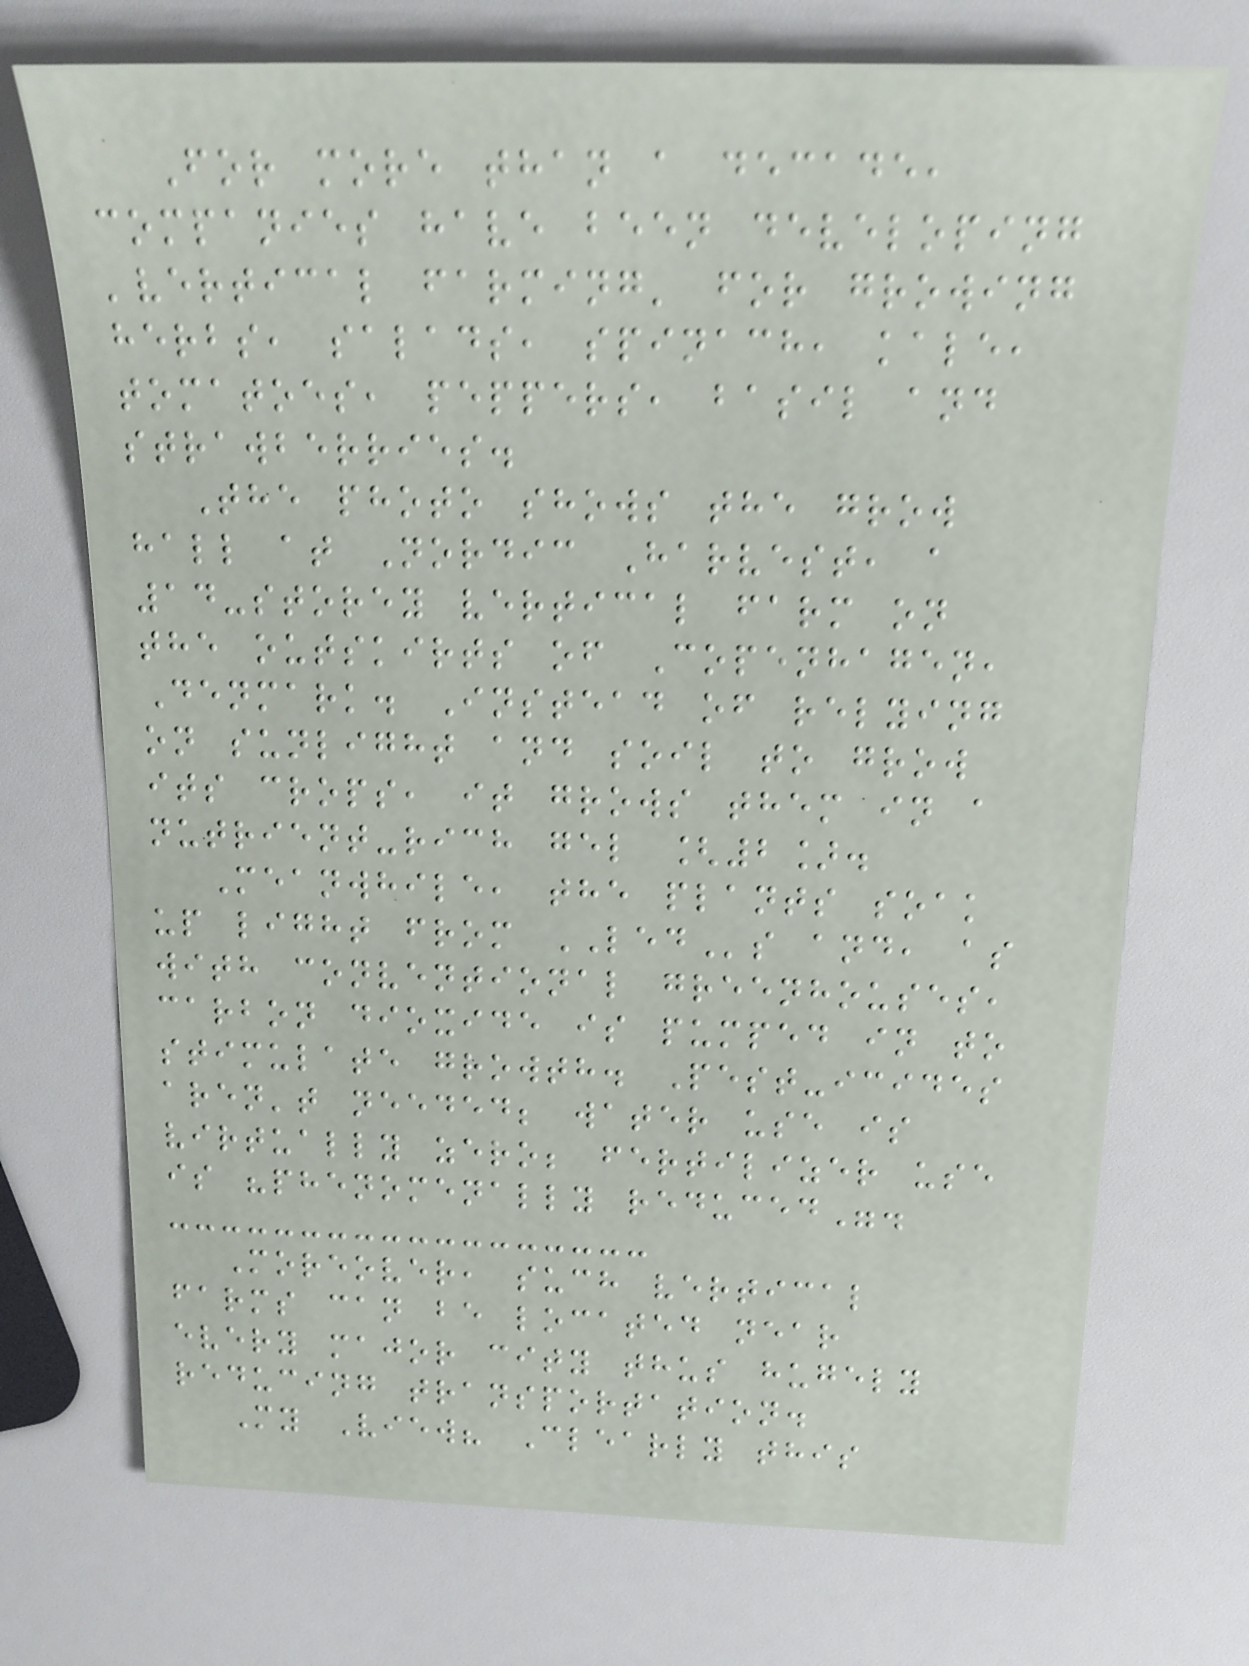For more than a decade,
companies have been developing
'vertical farming' for growing
herbs, salads, spinach, kale,
tomatoes, peppers, basil and
strawberries.
The photo shows the grow
hall at Nordic Harvest, a
14-storey vertical farm on
the outskirts of Copenhagen,
Denmark. Instead of relying
on sunlight and soil to grow
its crops, it grows them in a
nutrient-rich gel [2].
Meanwhile, the plants soak
up light from LEDs and, as
with conventional greenhouses,
carbon dioxide is pumped in to
stimulate growth. Pest-icides
aren't needed; water use is
virtually zero; fertilizer use
is "phenomenally reduced".
Moreover, such vertical
farms can be located near
every major city thus hugely
reducing transportation.
My View? Clearly this
